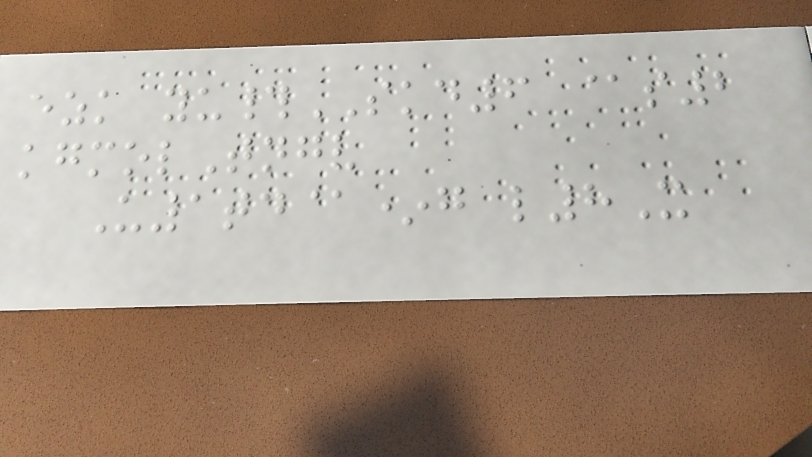ezk yu#SKD6 @s2
kgmolTngv
U1td@*g l8X
